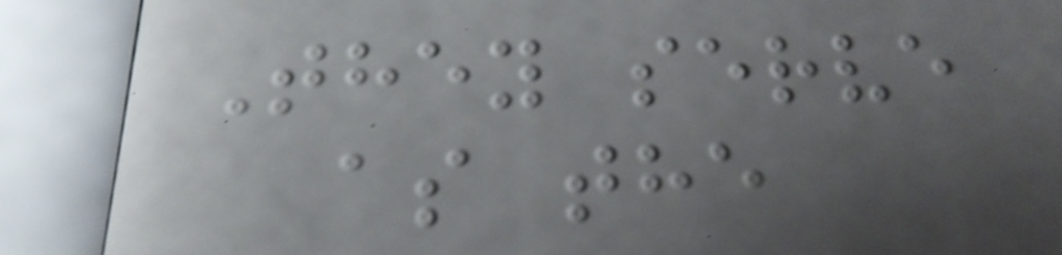They serve
as the
